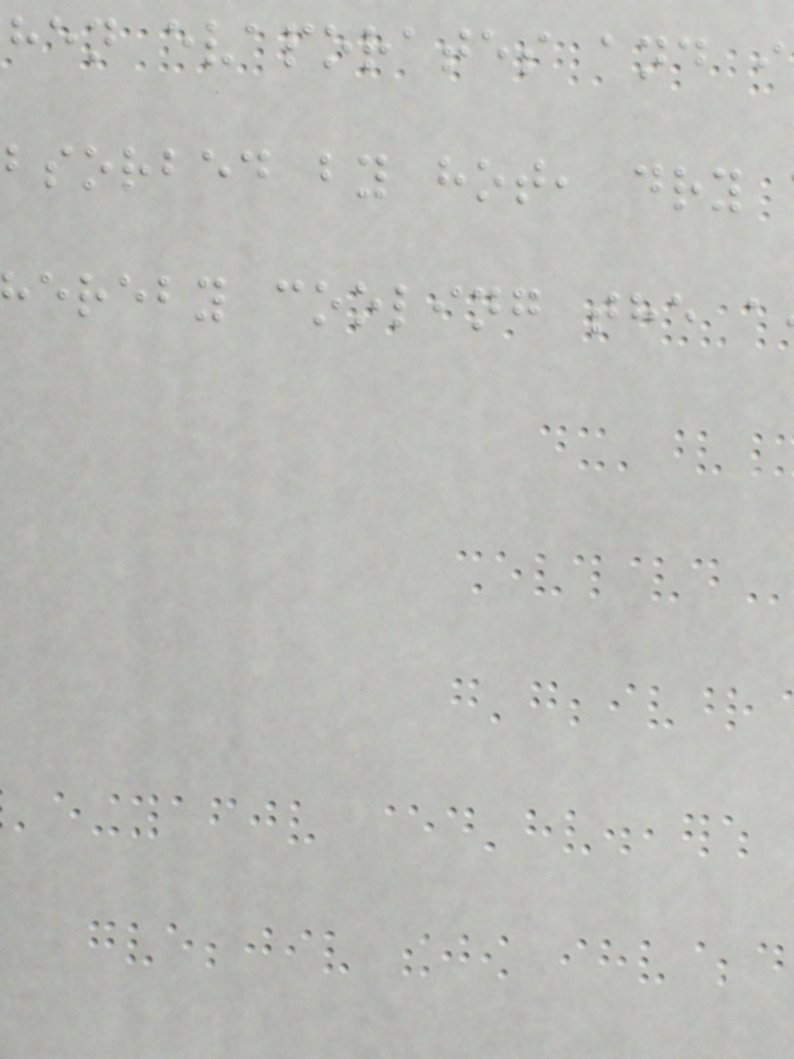hen evaporates and i
bsorbed by hot, dry
ereby cooling the a
